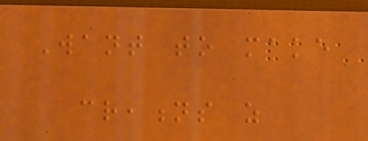Want to make
creations as
